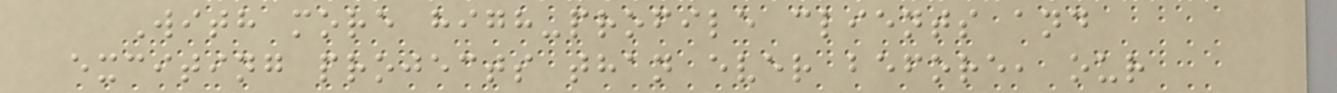With more high-profile clients and
exciting projects than ever before, our
